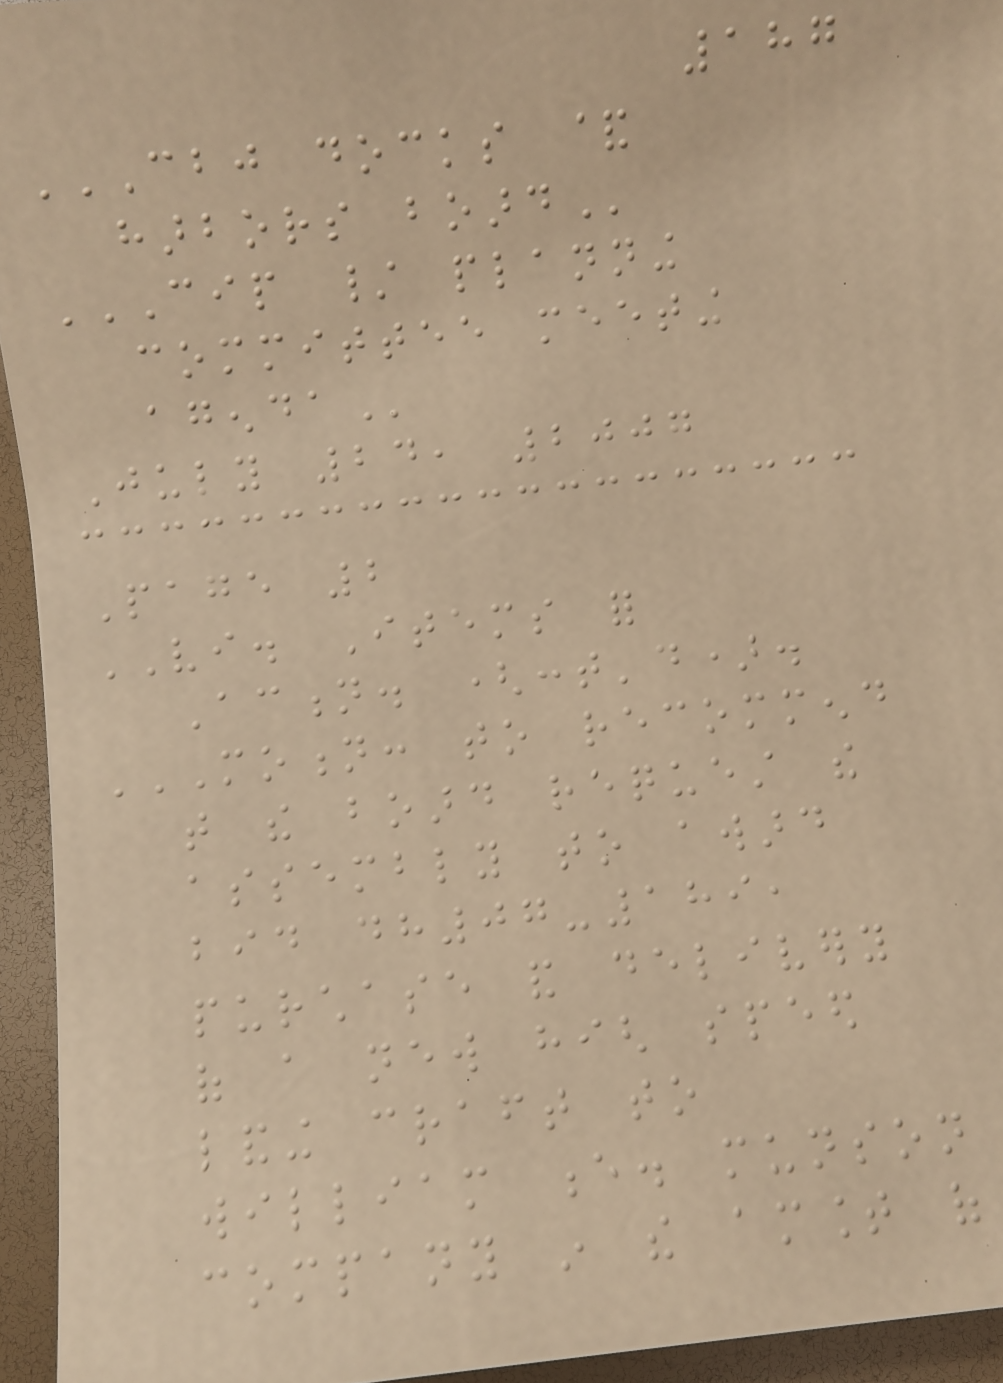187
CBJ DOCKS &
HARBORS BOARD
CIP / PLANNING
COMMITTEE MEETING
AGENDA
July 24, 2007
Page 2
VI. Items for
Action. (cont'd).
MOTION: TO RECOMMEND
THAT THE BOARD REQUEST THE
ASSEMBLY TO AWARD
BID DH07-189,
PURCHASE AND DELIVERY
OF A NEW HIGH SPEED
LANDING CRAFT TO
WILLIAM E. MUNSON
COMPANY IN THE AMOUNT OF
